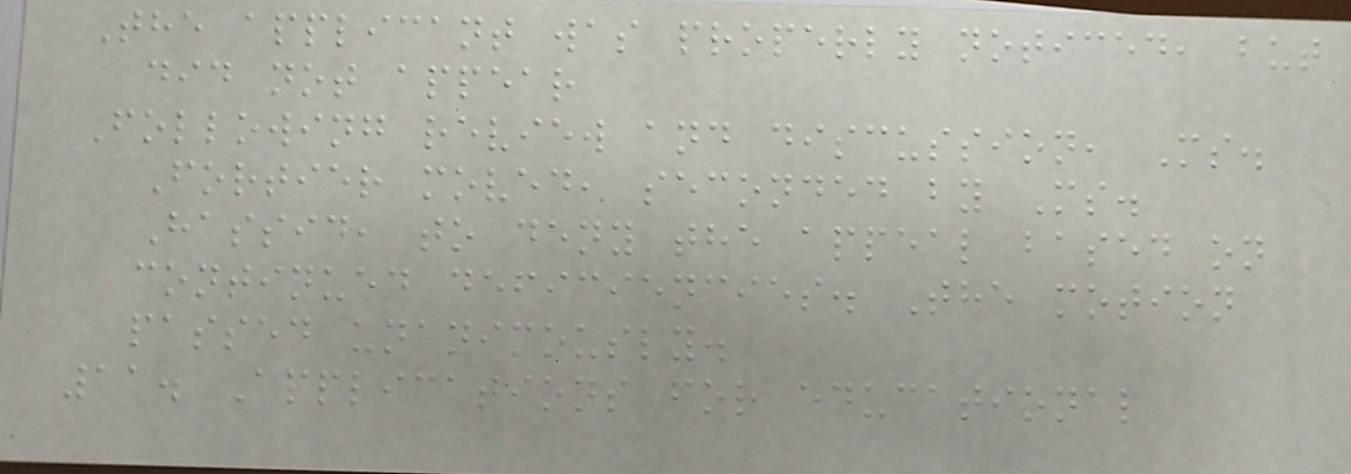The applicant was properly noticed, but
did not appear
Following review and discussion, Ms.
Fortier moved, seconded by Ms.
Hassid, to deny the appeal based on
continued deficiencies. The motion
passed unanimously.
11. Applications for educational
